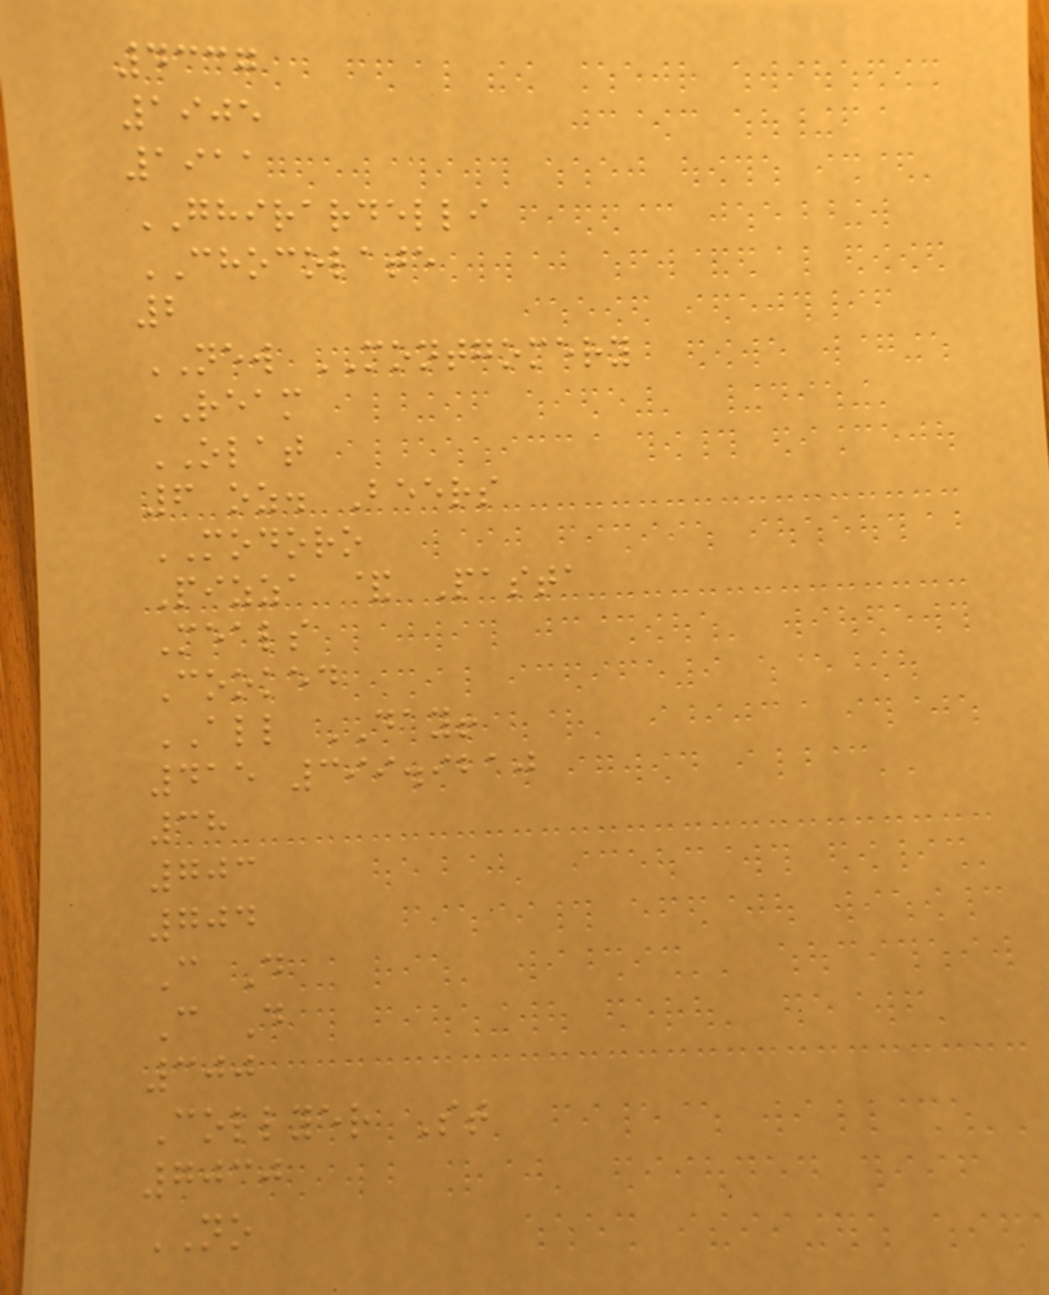4337
1905
1911
GHIRARDELLI
CHOCOLATE
2
NEW MONTGOMERY
REAM
OLAT
6 oz. Beers
MODORO
Pizza & Pasta
Meals
Cooked
ALL DAY!
415 399.9210
38
703
704
C D
C D
300
Collyer St
7030
NO
